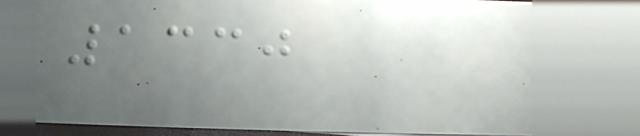1330
